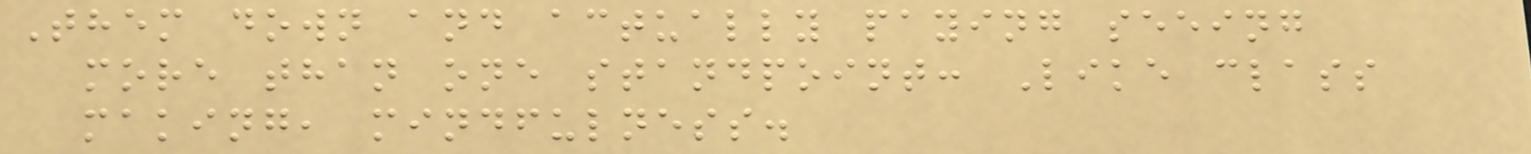Them down and actually paying seeing
more than one standpoint: Like class
making, mindfulness.
